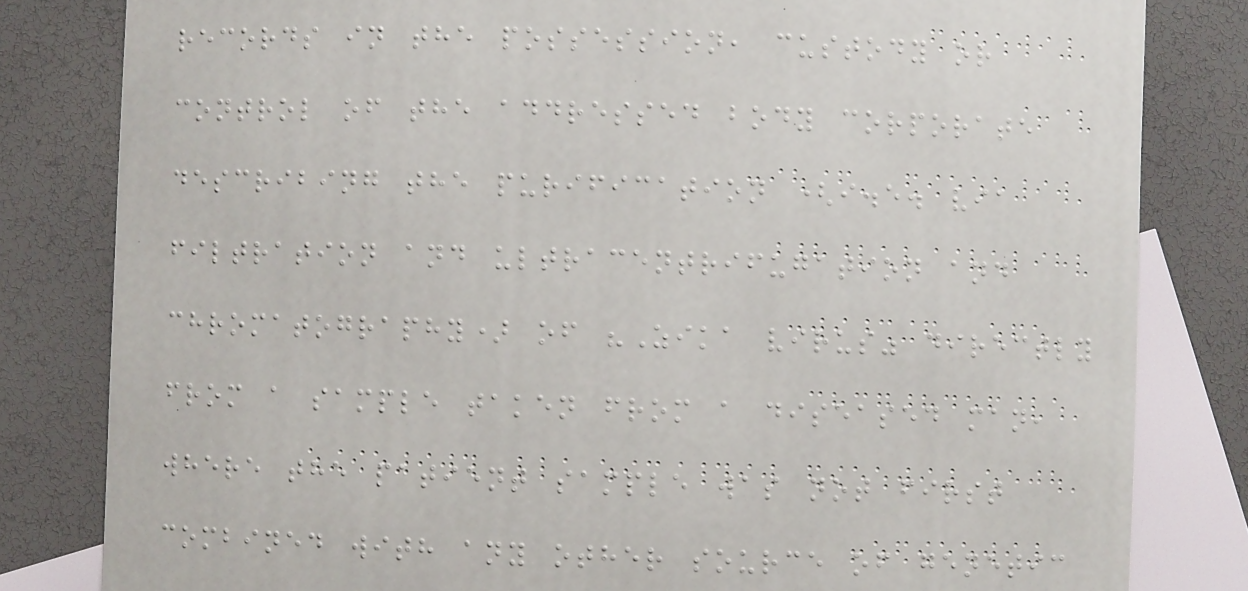records in the possession, custody or
control of the addressed body corporate
describing the purification (i.e. via
filtration and ultracentrifugation and
chromatography) of "Zika virus" directly
from a sample taken from a diseased man,
where the patient sample was not first
combined with any other source of genetic
